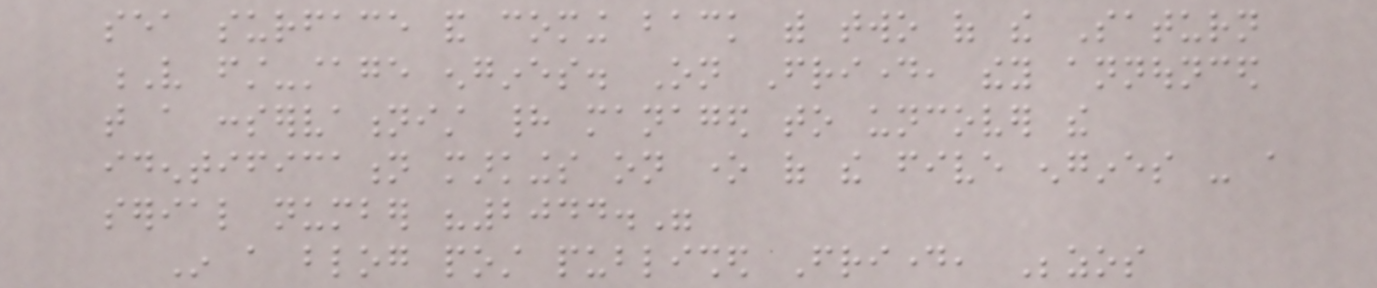sea surface and coming back with two of the Saturn
V first-stage engines. On Friday, they announced
that a conservationist had managed to uncover the
identification markings on one of the five engines - a
serial number "2044."
In a blog post published Friday, Bezos
